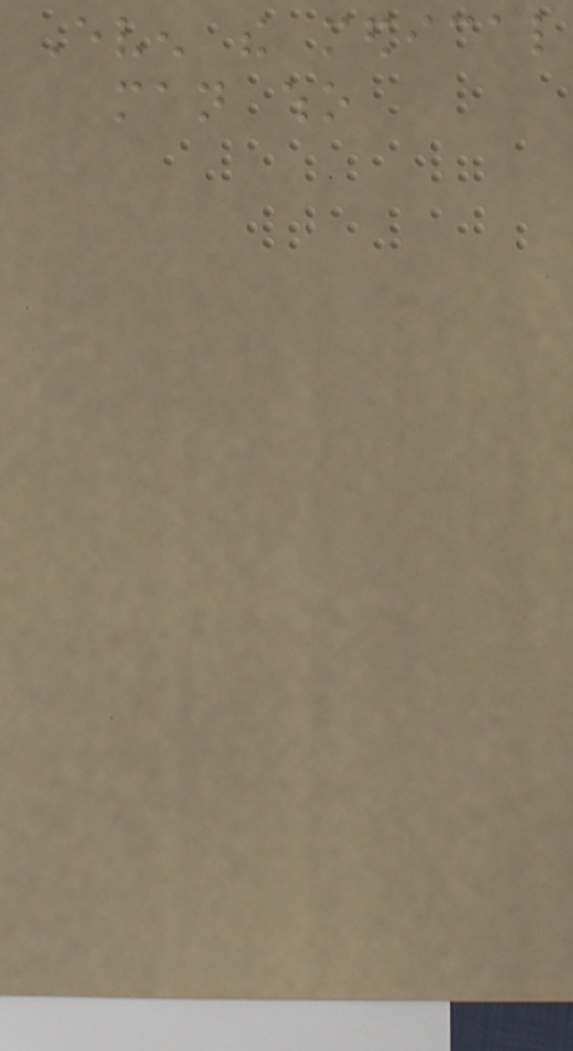Even the medical
man who
